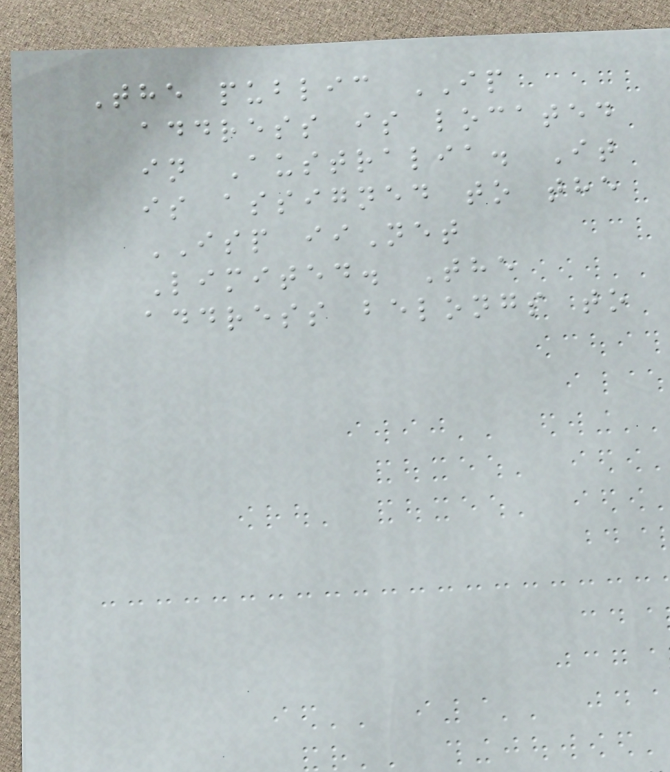The public IP
address is located
in Australia. It
is assigned to the
ISP iiNet
Limited. The
address belongs to
